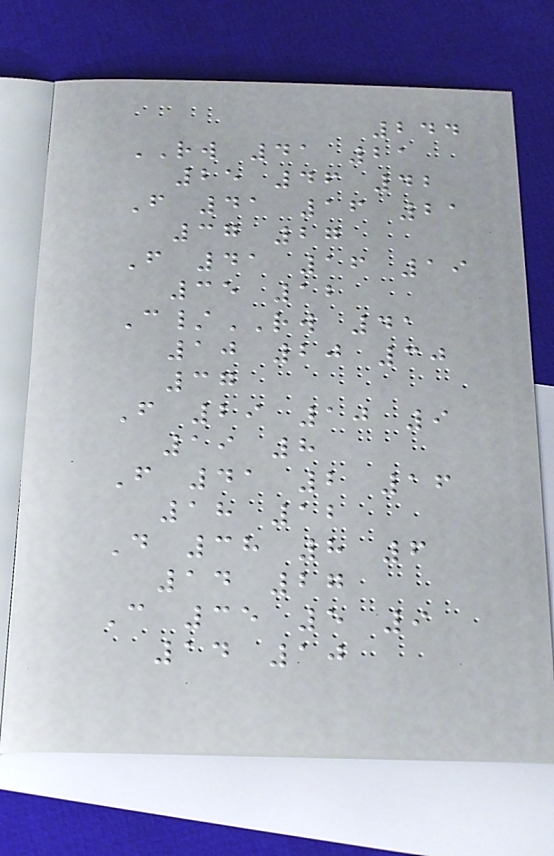244
RW 41 21
25 46 42
F 41 16 21
37 27
F 41 16 19
35 12
C/RW 41
10 20 30
37
F 29 10 9
19 8
F 41 2 16
18 12
D 38 8 6
14 27
C 35 5 9
14 10
